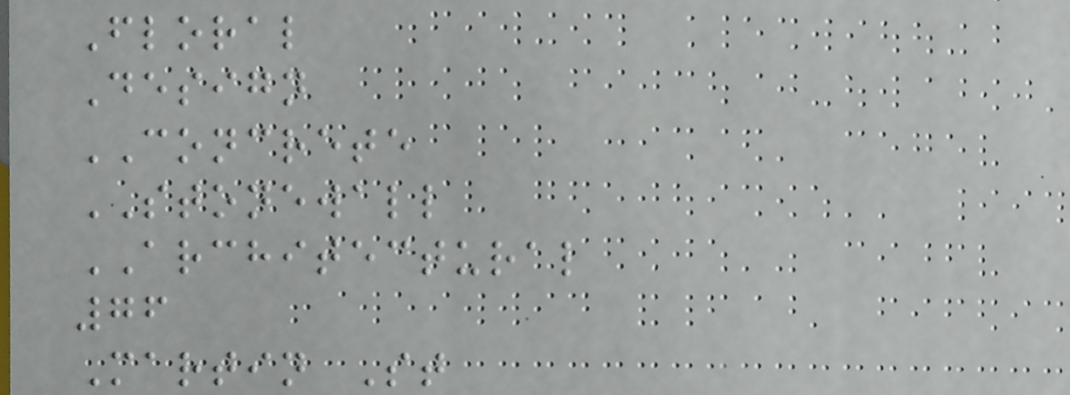Floral
Design
CONCRETE
STONEWALL
ARCHITECTURAL
76
Martin St
